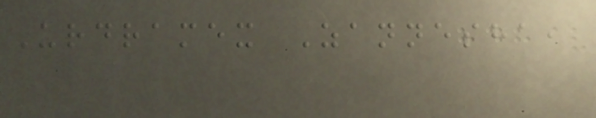Urdramex Zannesha,
